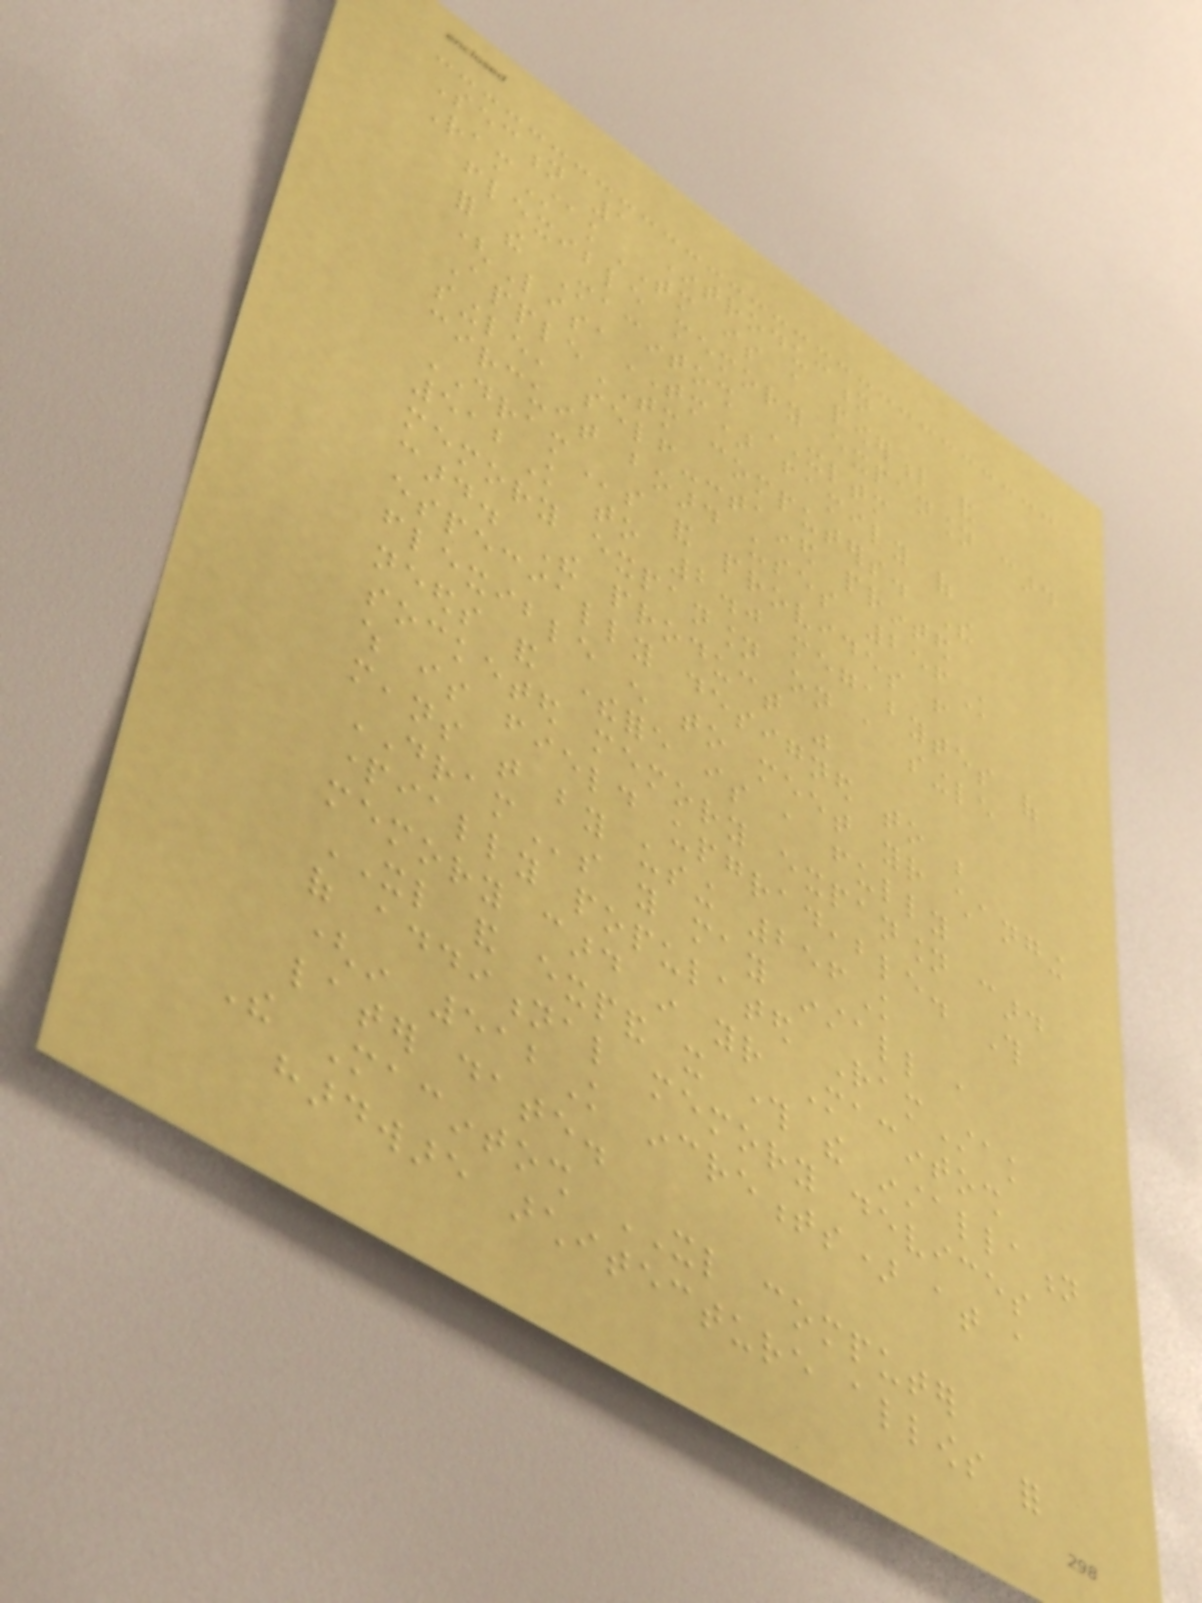Section 1 Introduction
RamStakTM is a powerful and
flexible memory expansion card
for the Macintosh XLTM
(LisaTM) family of
AppleTM computers. The
single, self-contained printed
circuit board uses 256K
DRAMs and provides from
512K to 2.0 megabytes of
memory expansion on a single
card. The product was
especially designed to be
flexible enough to meet your changing
needs and therefore is a fully
socketed memory expansion card
which is field upgradeable. This
means that by using 256K
DRAMs you may install a
partially populated RamStak
memory card in your Macintosh
XL and expand it through the installation
of additional memory devices
(in 512K increments) at a
later date.
The Macintosh XL computer
hardware architecture allows for
